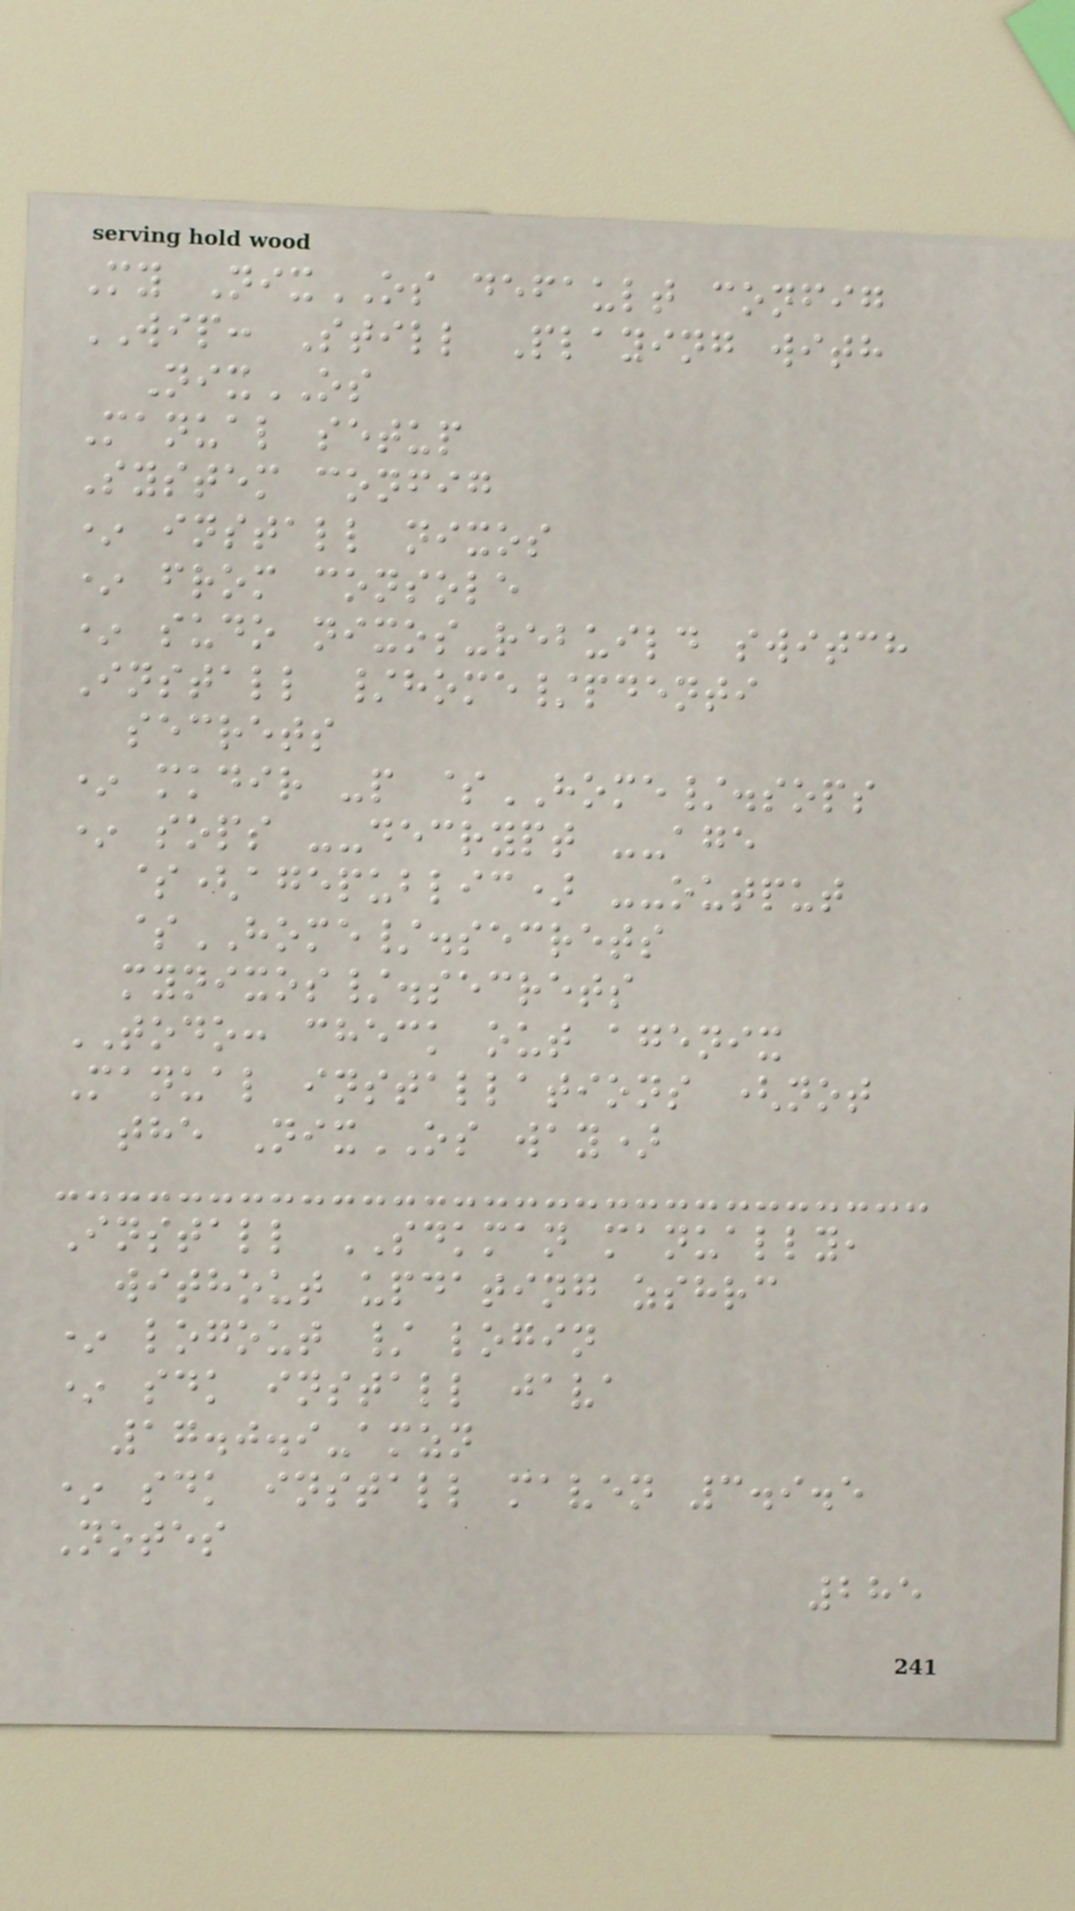My NixOS default config
WIP: Still Playing with
NixOS
Manual setup
System config
* install nixos
* from console
* sudo nixos-rebuild switch
Install /home/pdenti
secrets
* mkdir -p $HOME/.sops
* sops --decrypt --age
$(agepublic) --output
$HOME/.secrets
mynixos/.secrets
TODO: check out agenix
Manual installations (not
the NixOS way)
Install SDKMAN manually,
without updating zshrc
* logout / login
* sdk install java
17.0.9-amzn
* sdk install maven 3.9.5
Notes
285
